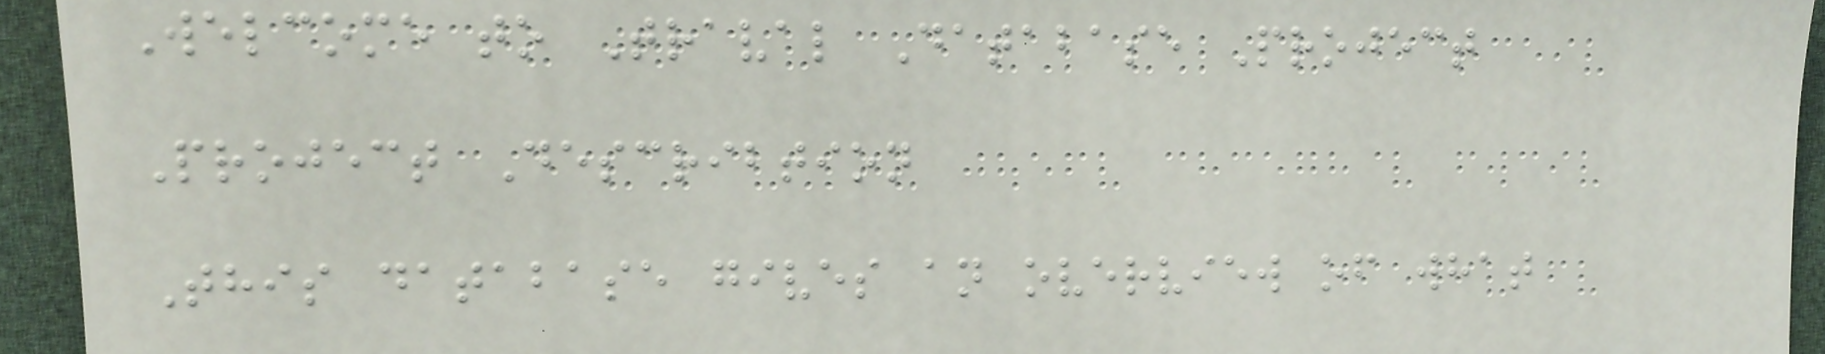Welcome to Traval Database Project
Project Describtion
This database gives an overview of what
